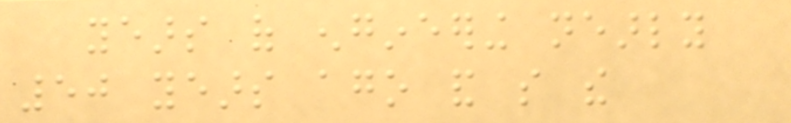years of engineering nearly
50 years ago and so the
